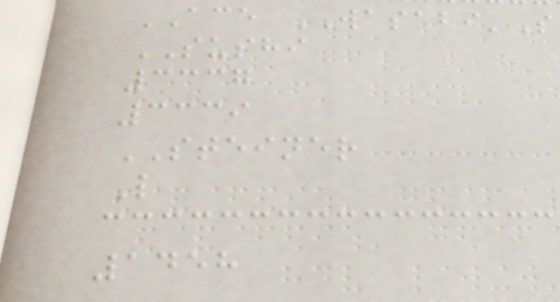ACE WASABI'S
SUSHI
3337
3339
STEINER
L
1458
